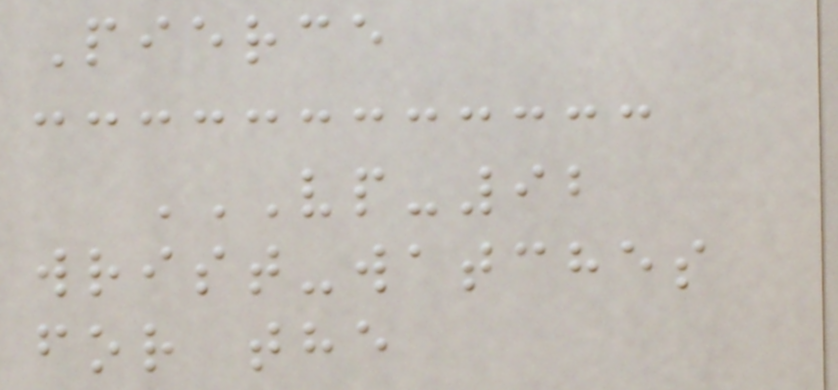Pierce
VP-92
WRIST-WATCHES
FOR THE
